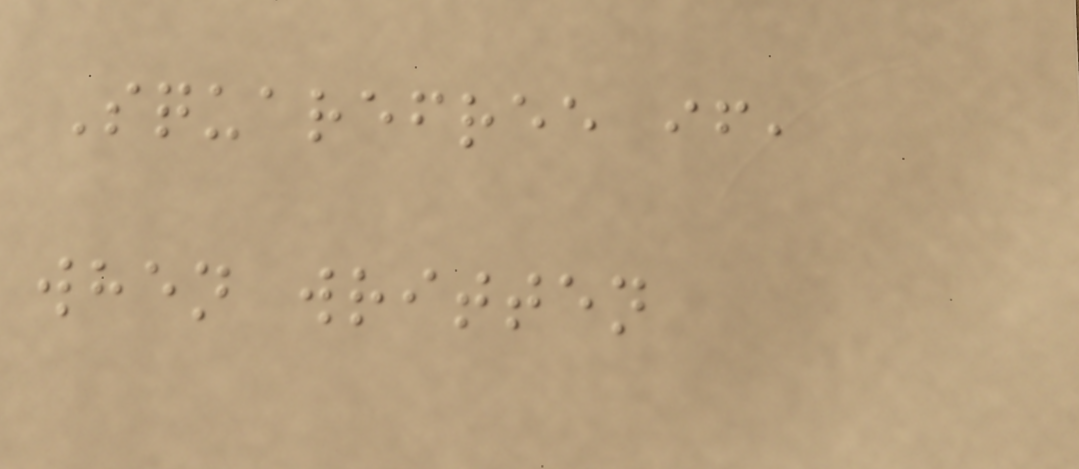Squarefree if,
when written
